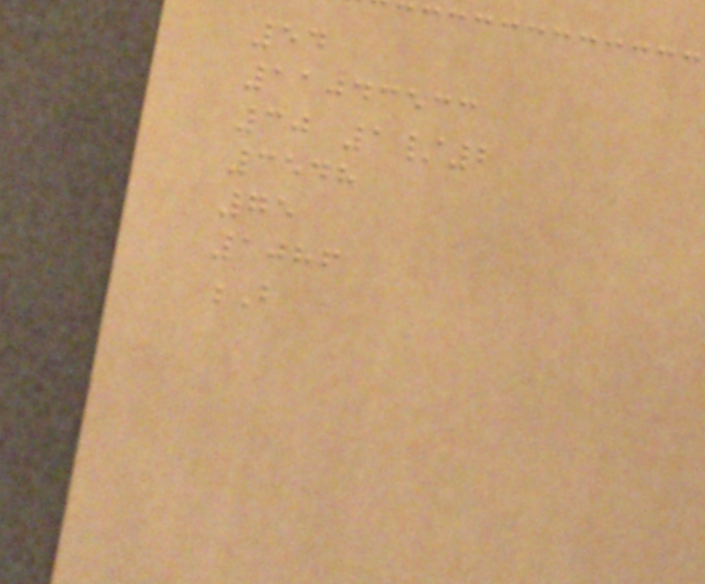54
11043533
30 1/2
3548
75
1086
B
